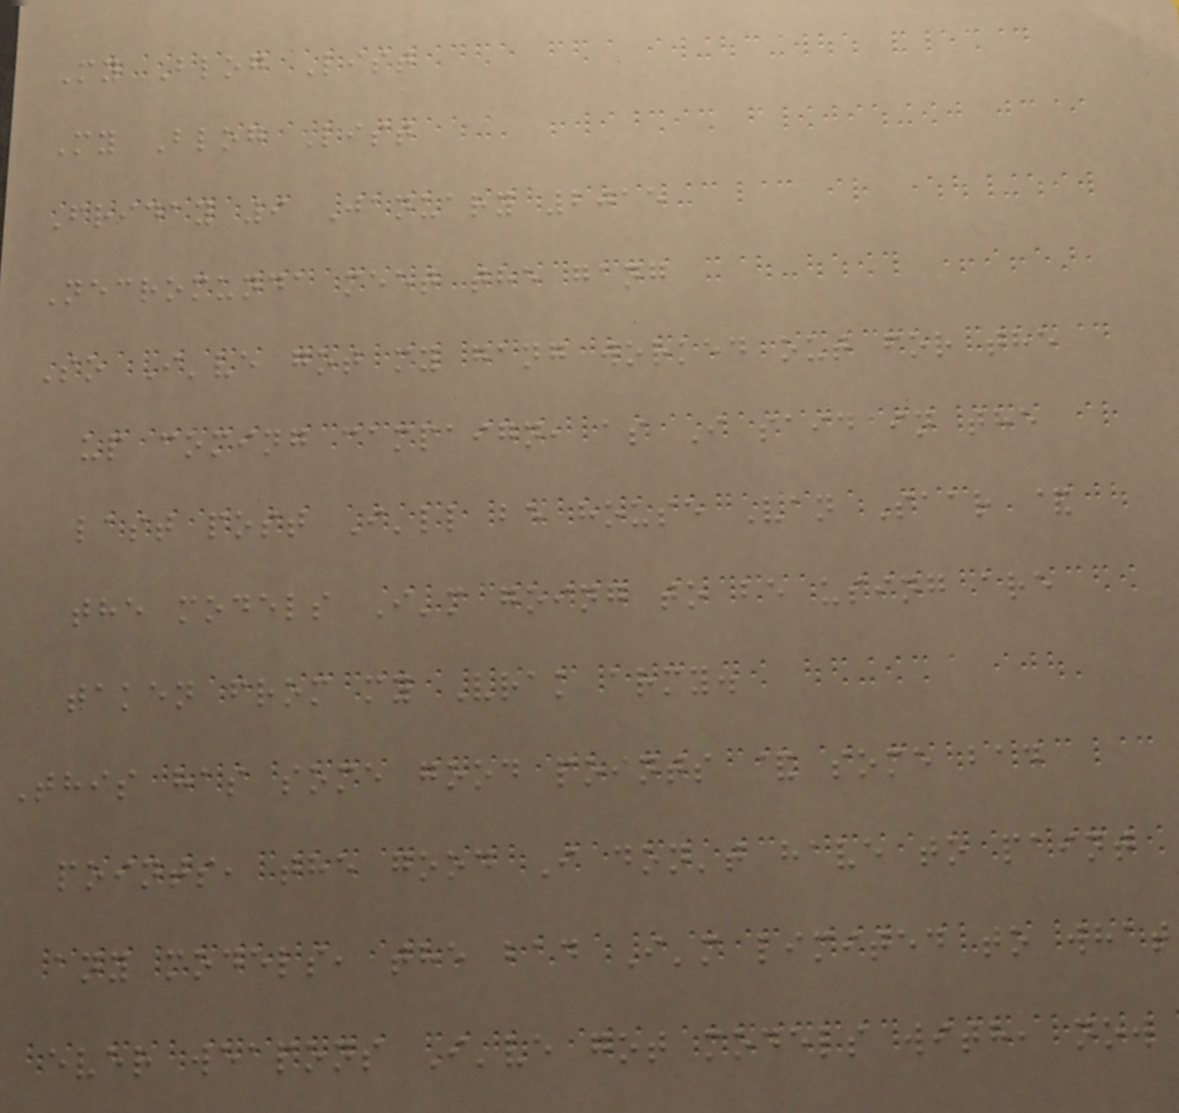My Blog List
My Blog List
Friday 9 January 2015
Necromunda meet the gang
So I've got my gang worked out for the
up coming campaign, as I said in the
last post I'll be house Van Saar &
the models I'm going to be using are
taken from my Vrak army.
This has some good points & some bad
points, the good I don't have to paint
any models, the bad I'm limited to what
ever weapons I've got models with, now
